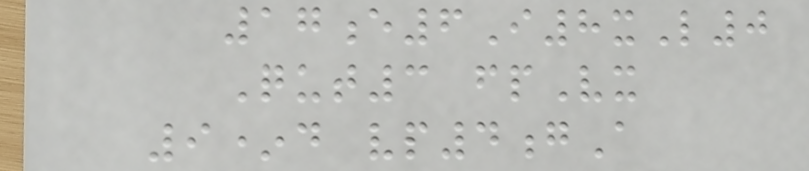17e6I8xL0
Qut3 fpVx
9*d vp4gA
